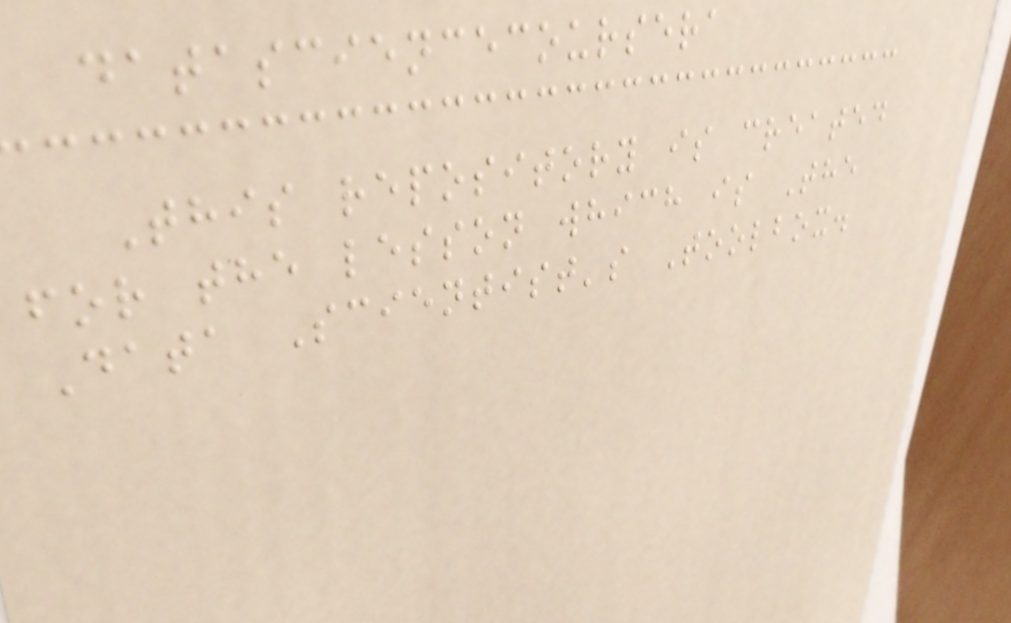datasciencecoursera
This repository is created
for the lesson which is The
Data Scientist's Toolbox.
